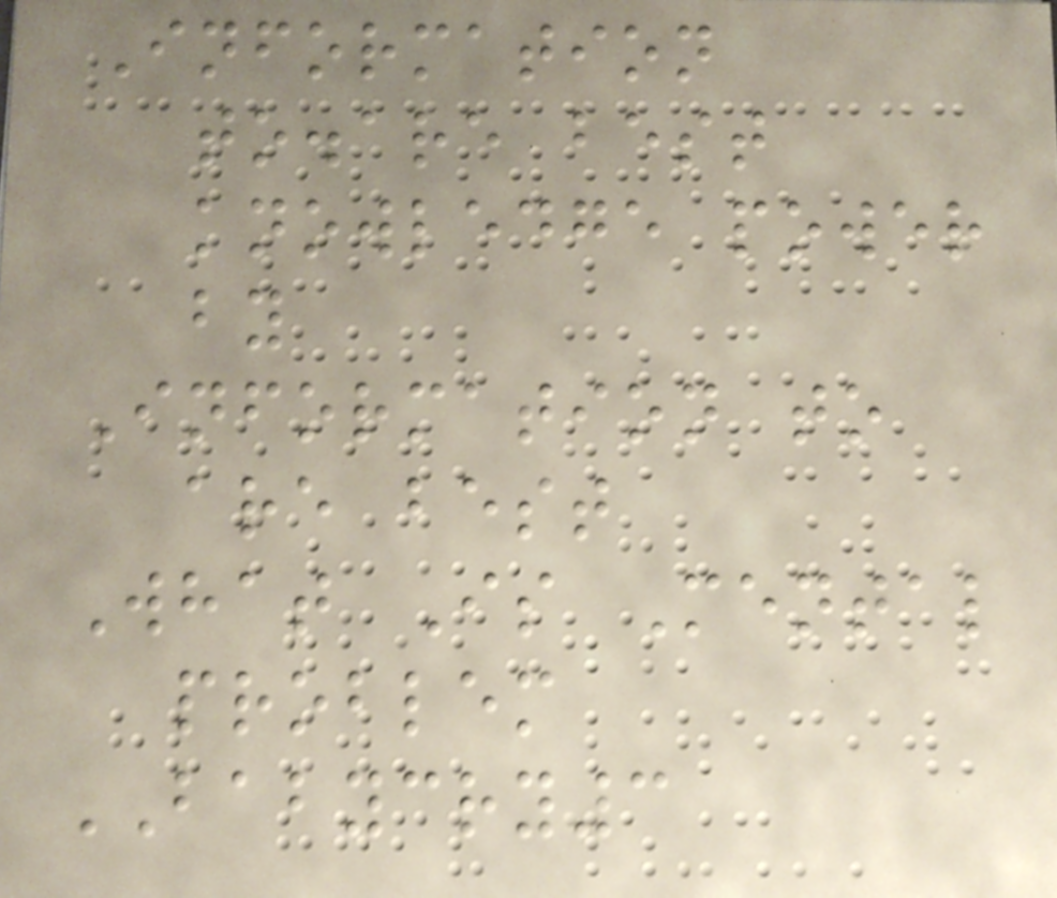Information
to.are best
knowledge power
by
Information to
are best
What Is Mental
problem
BABYCRY3
